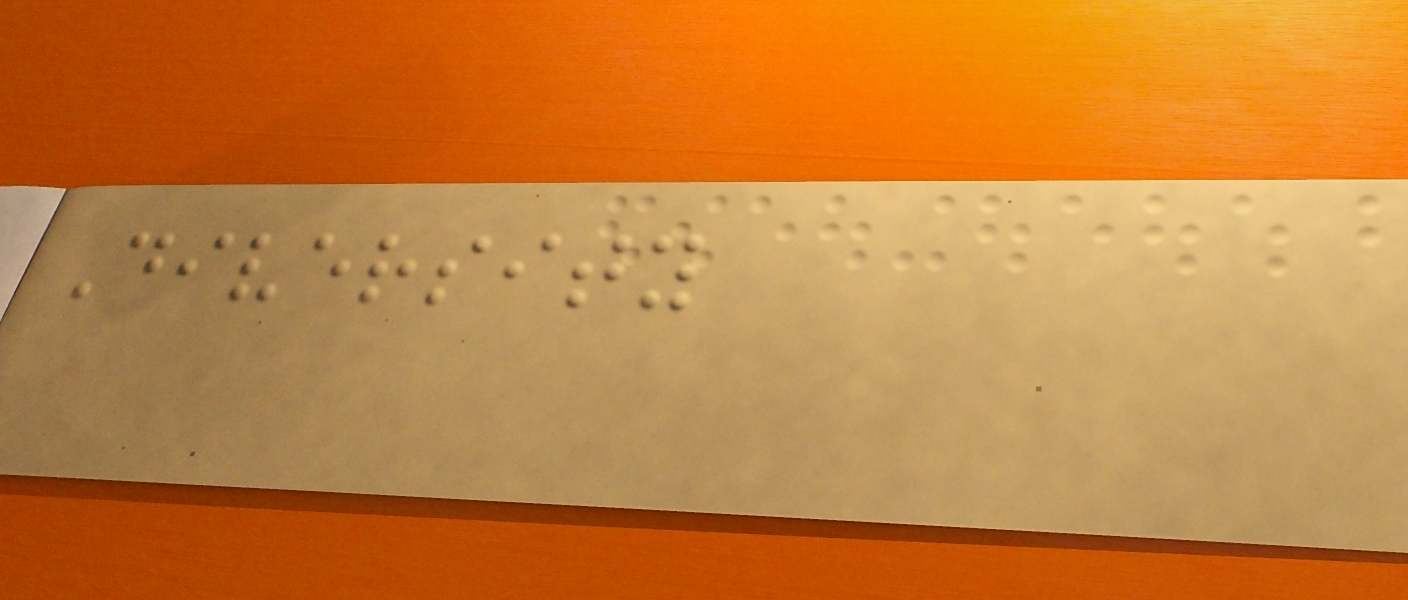Diversity
